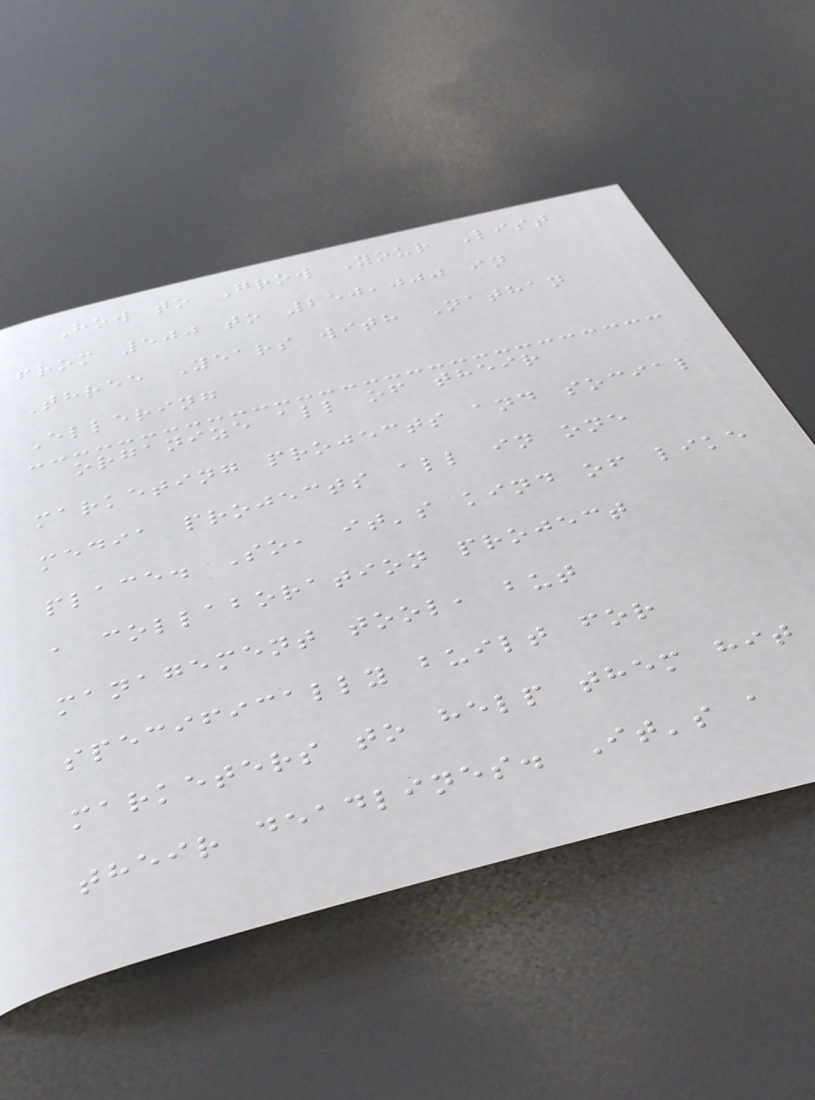How to Grow Your List
from 500 to 250,000 in
Three Years with Nathan
Ellering
organize all of their
marketing projects and social
media projects all in one
place. So, it's kind of like
a collaboration project
management tool, but
specifically built for
marketers to help them hit
their deadlines. It's a
